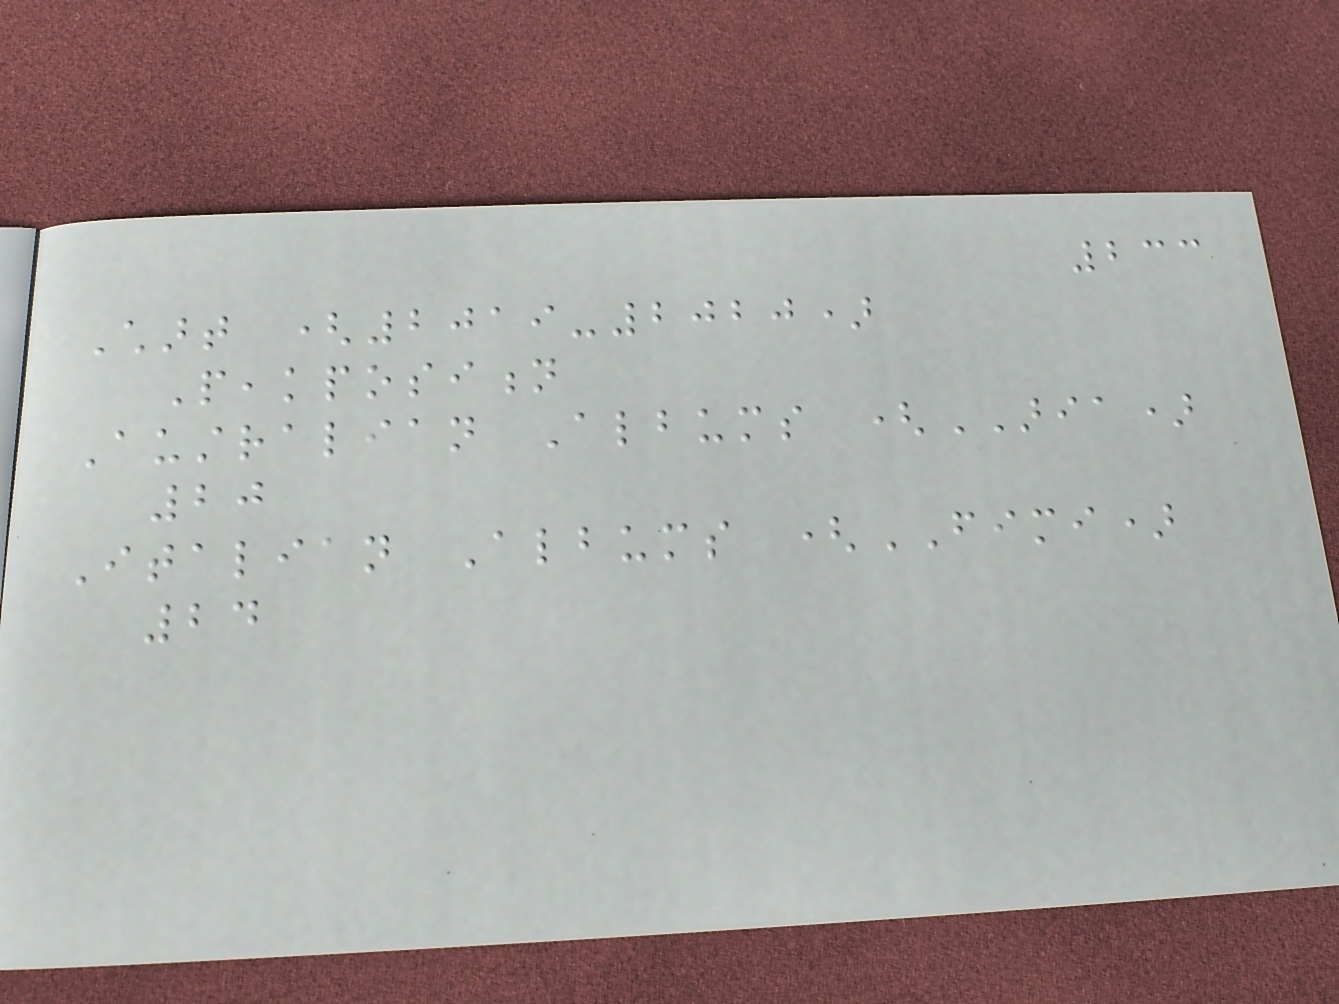233
Chart (2019-2020)
Peakposition
Australian Albums (ARIA)
20
Italian Albums (FIMI)
24
